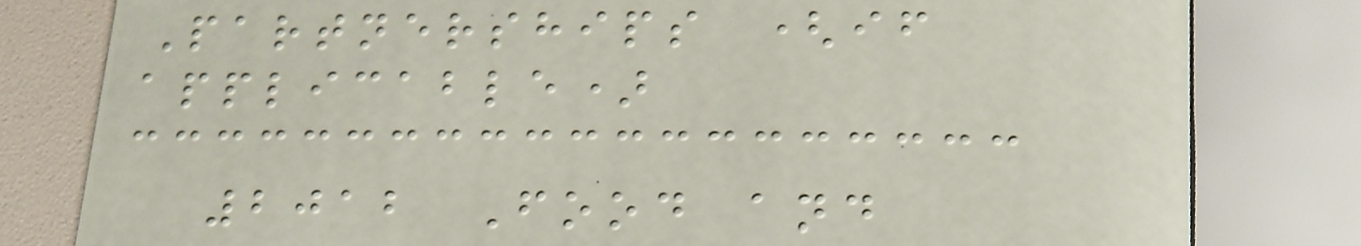Partnerships (if
applicable)
2012 Food and
